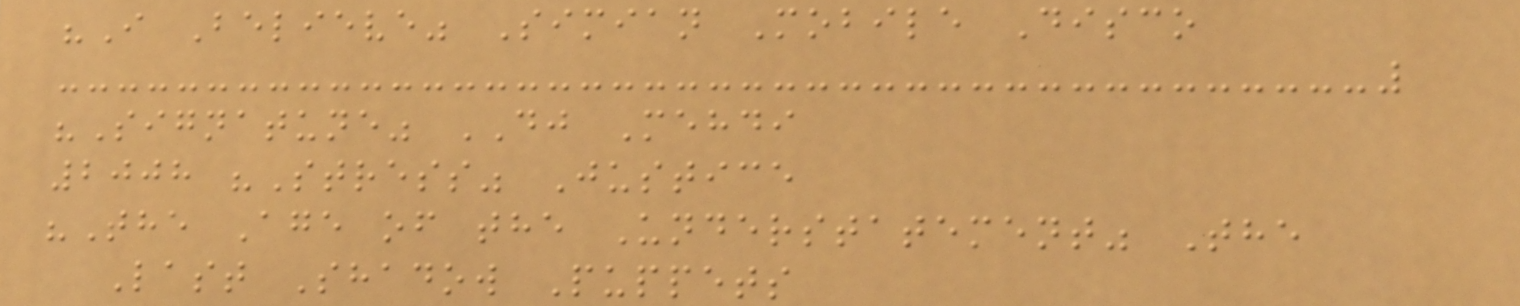"I Believe" Simian Mobile Disco
"Signatune" DJ Mehdi
2008 "Stress" Justice
"The Age of the Understatement" The
Last Shadow Puppets
